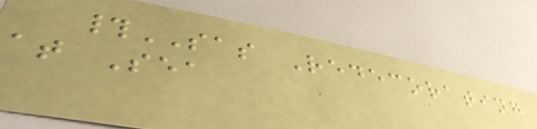#SAS Redecorating
at Sea
